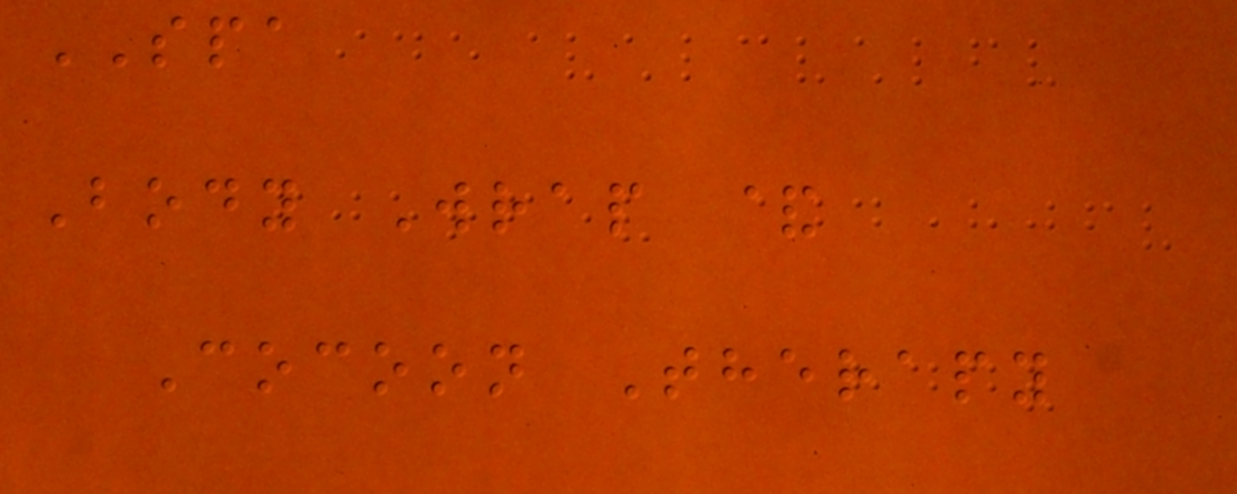SPA
Body Wrap &
Cocoon Therapy
